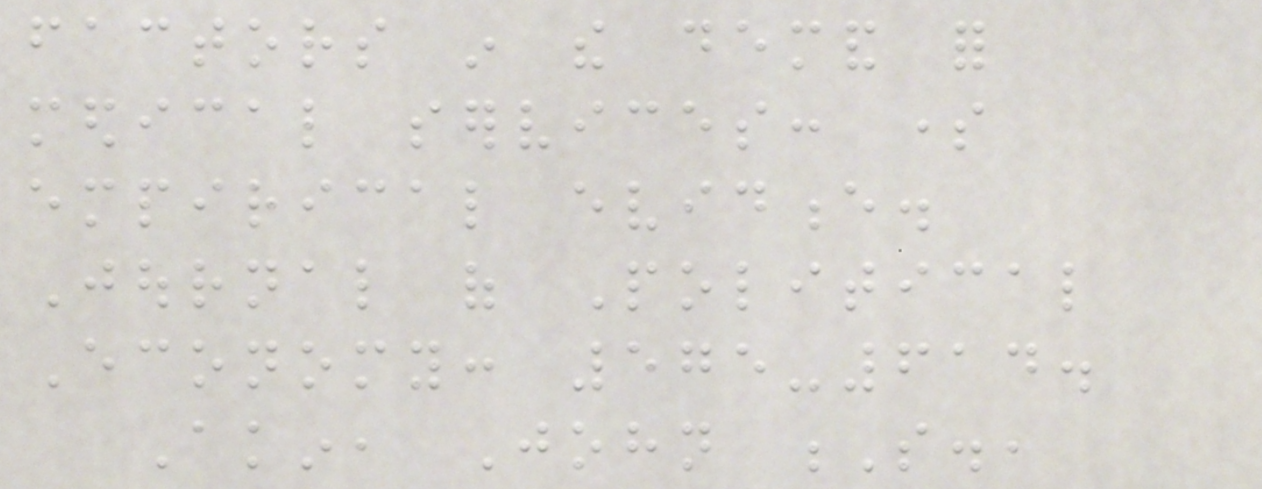factors in the demand for
medical services: some
empirical evidence.
Journal of Political
Economy: 575-614.
Akin, John S.,
